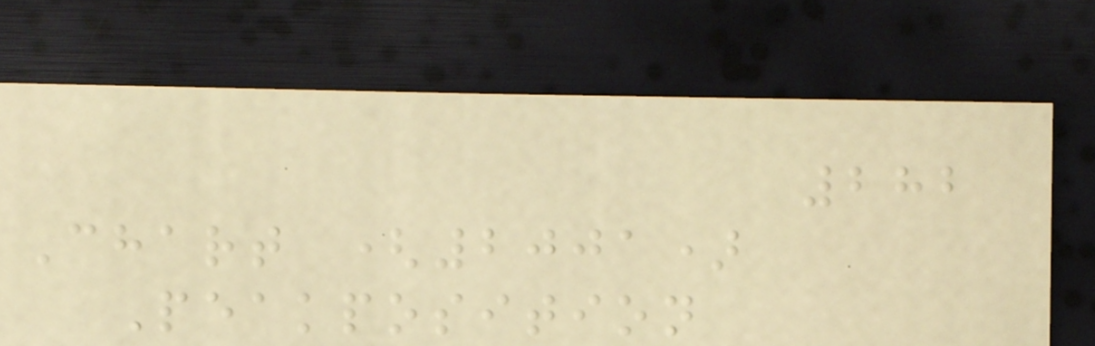282
Chart (2001)
Peakposition
